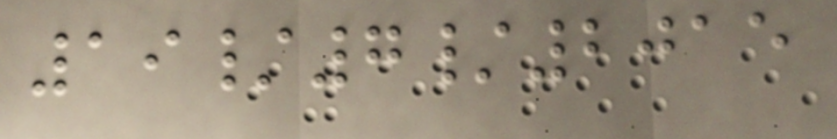19/7/2015
